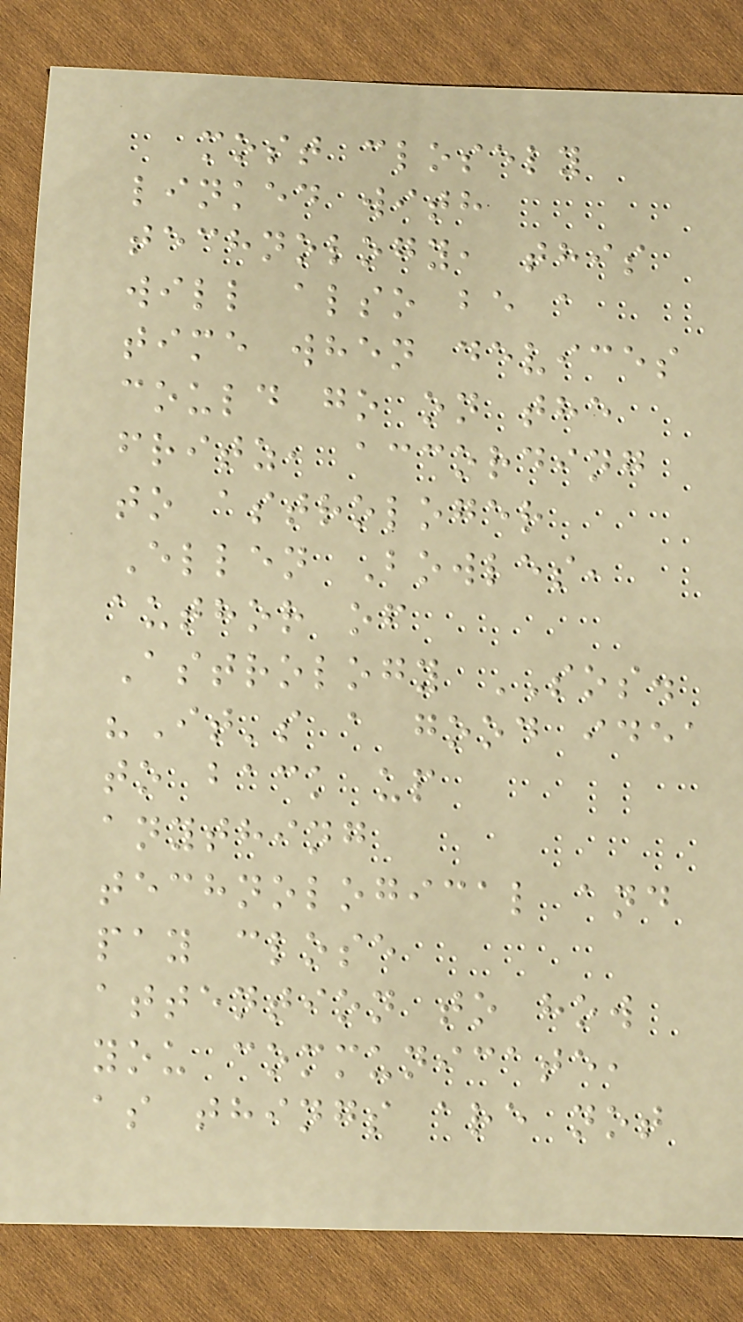most closely
linked with
technology, this
will also be a
time when devices
could go on the
fritz, according
to astrologer
Ellen Bowles,
author of
Astrology SOS.
"It's a good idea
to back up
anything
technological and
pay close
attention to how
you communicate,
as things are not
